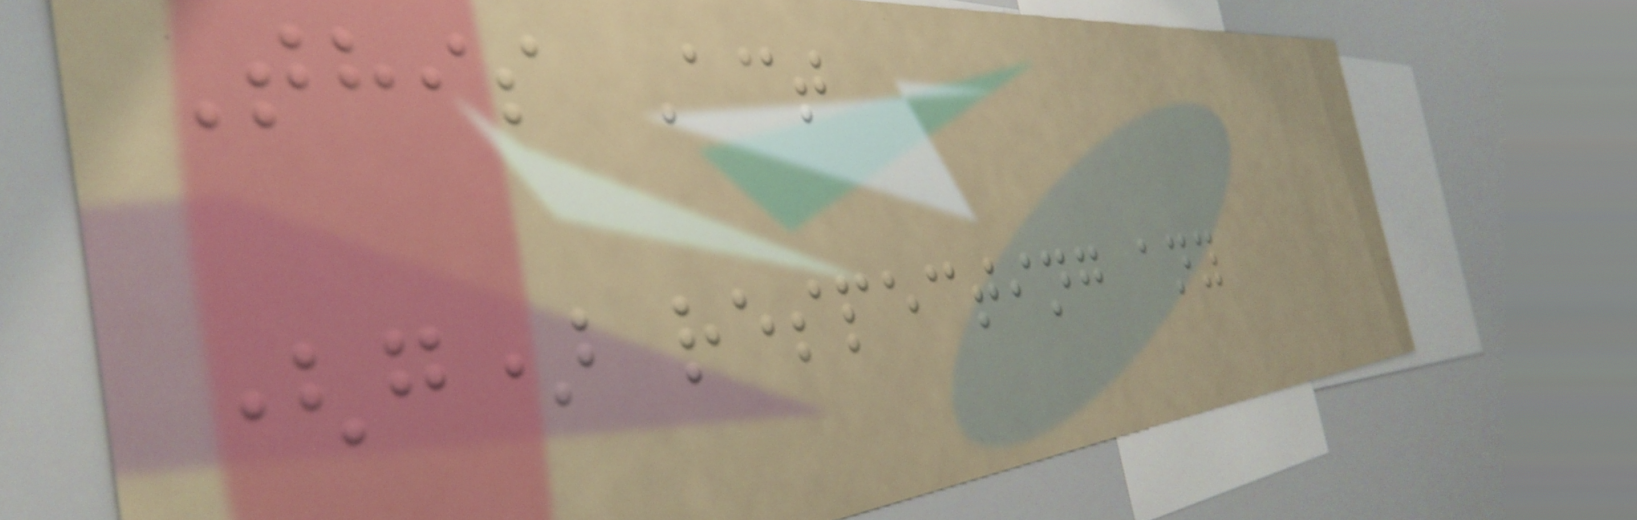This Act
(g) respecting any
